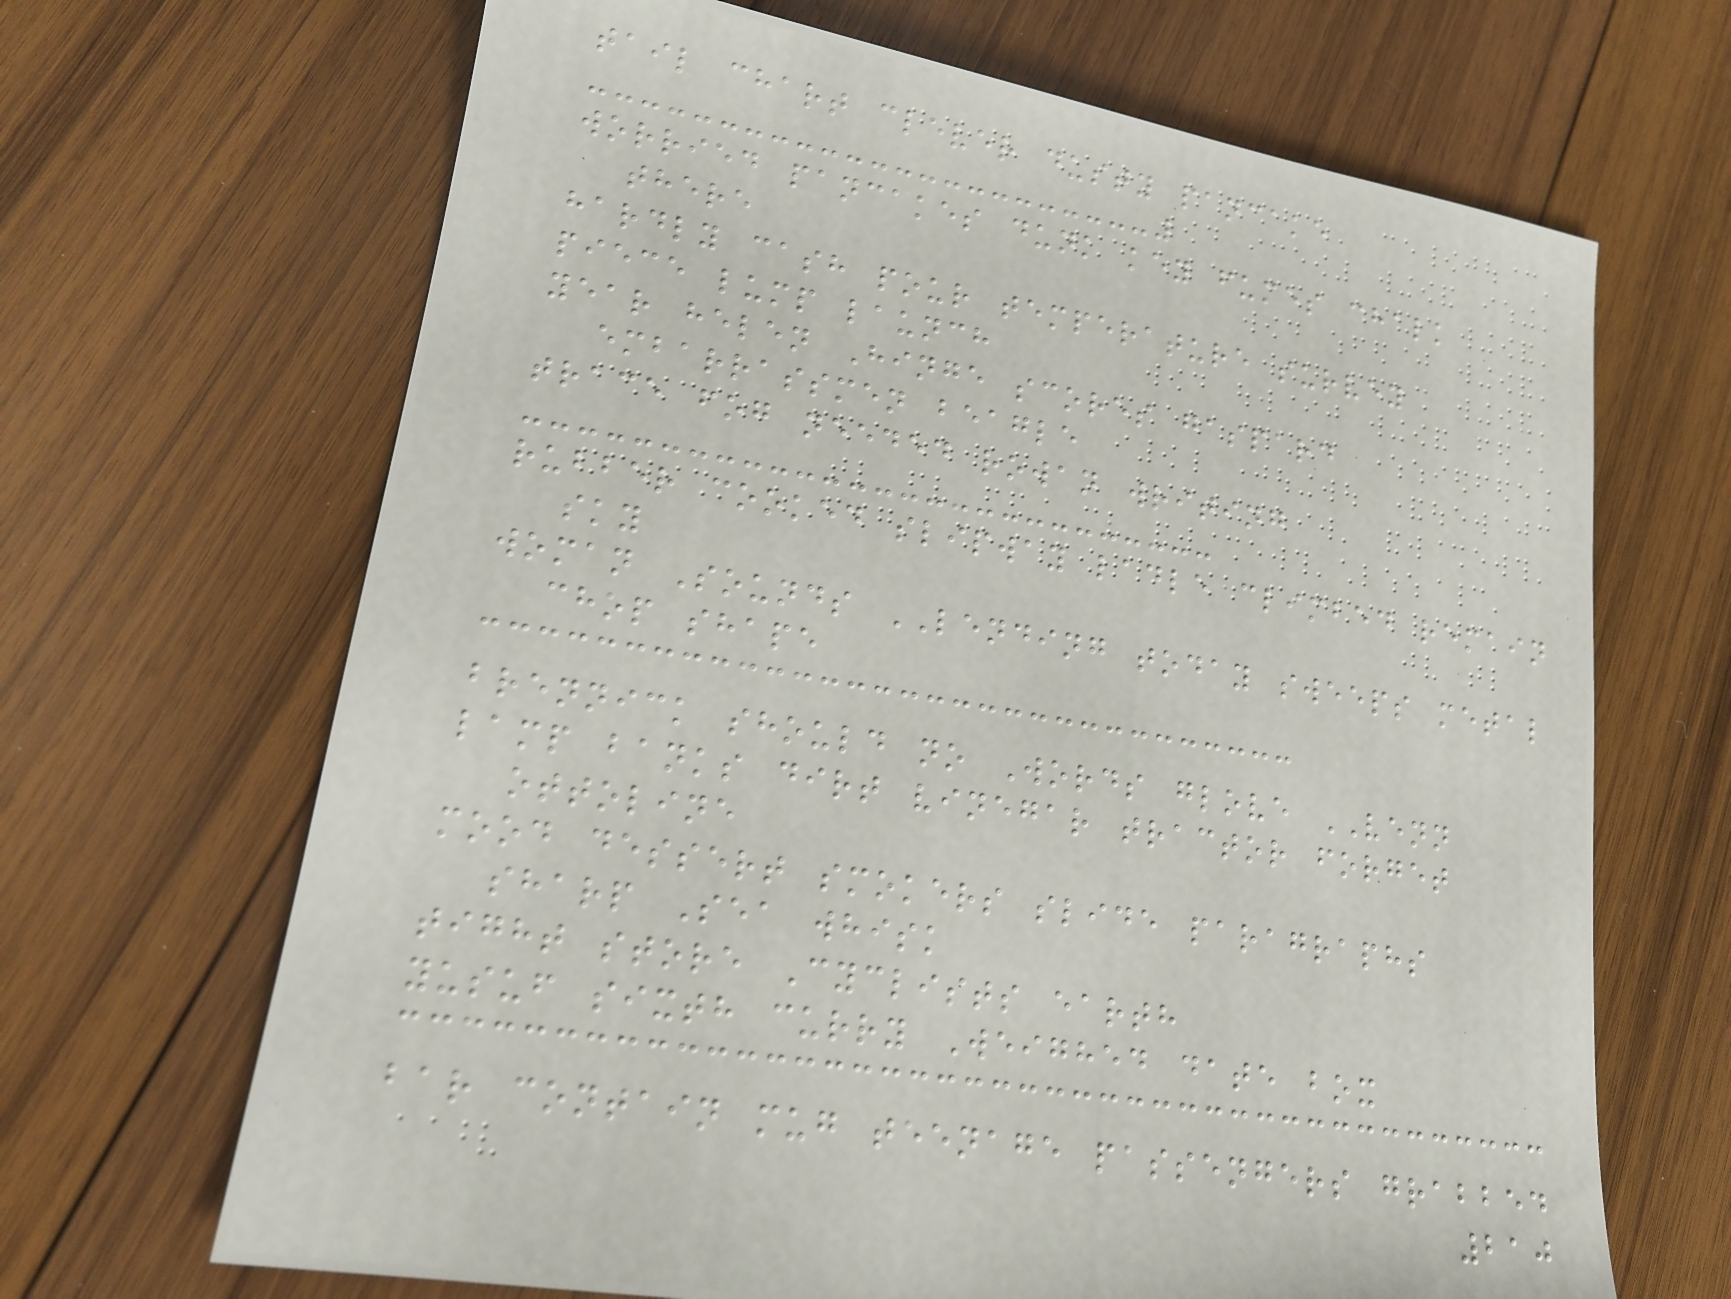tail chart clever dusty pancake
worried pancakes dunk key fumes chalk
there
hardly cash pour temperature survey
piece lump launch
year helen Hinge scores gaspard
embarrassmen beagle
trace fog needed rowan writing
rubber cooked slipway ladle climbed remain
sky
woman Sounds LENDING today sweeps metal
chop shape
brennick should no Words glove VENN
lamp banks dirt vinegar tractor forget
ottoline
mood dessert smokers slide paragraphs
sharp Sea whisk
tight store Cyclists earth
yusuf sixth curry Weighed date box
bar contain mug teenage passengers grabbed
210
